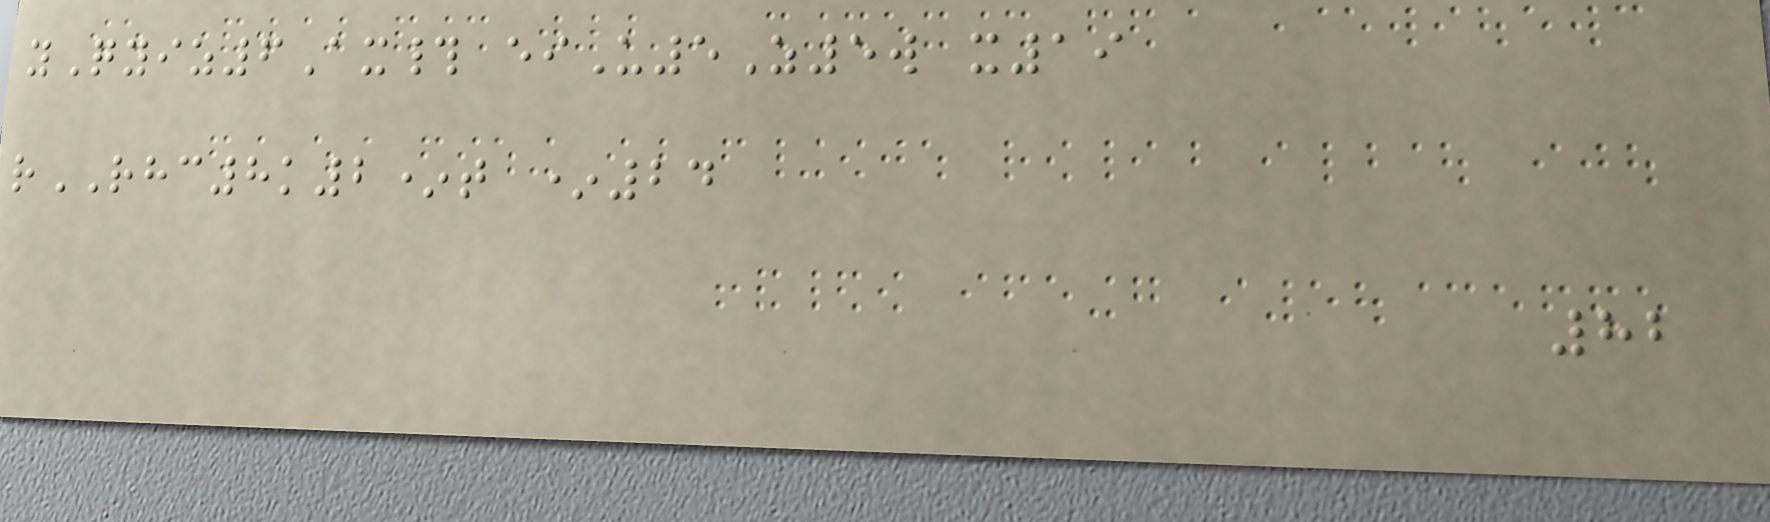yQyiz6Ax# eiU5Z5w x19
rRHC8k2*t *24
82
